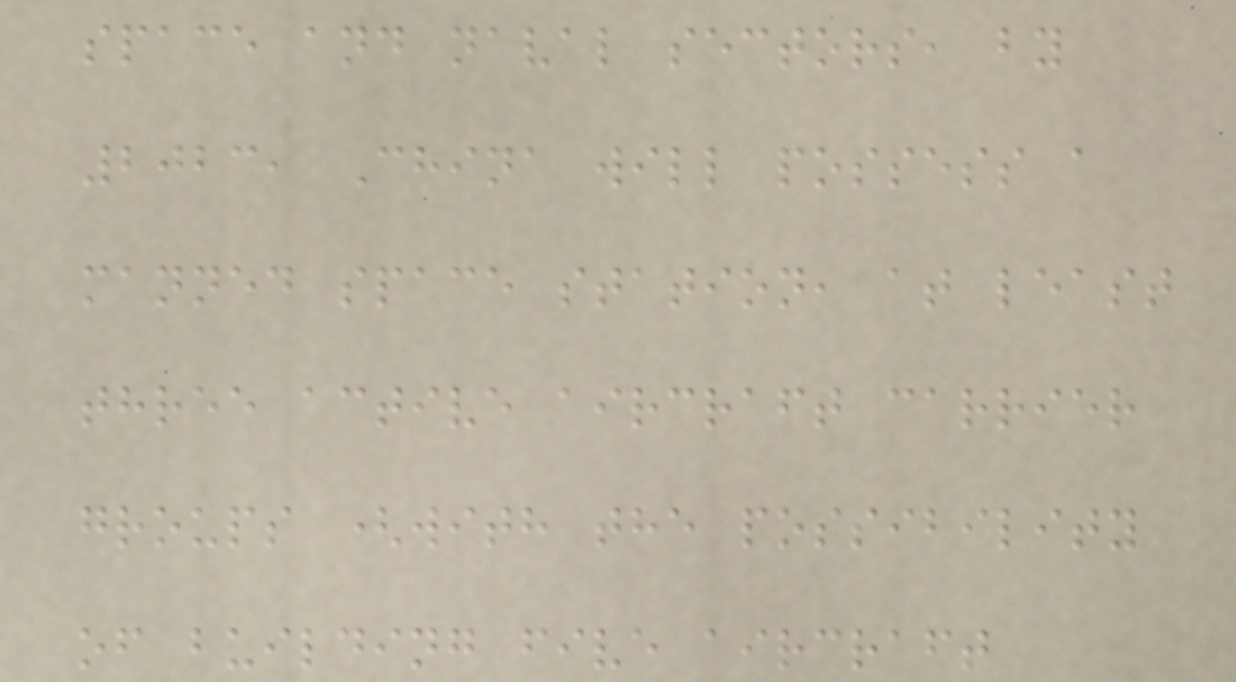space and naval sectors, by
2023, China will possess a
manned space station, at least
three active aircraft carrier
groups (with the possibility
of building five aircraft
